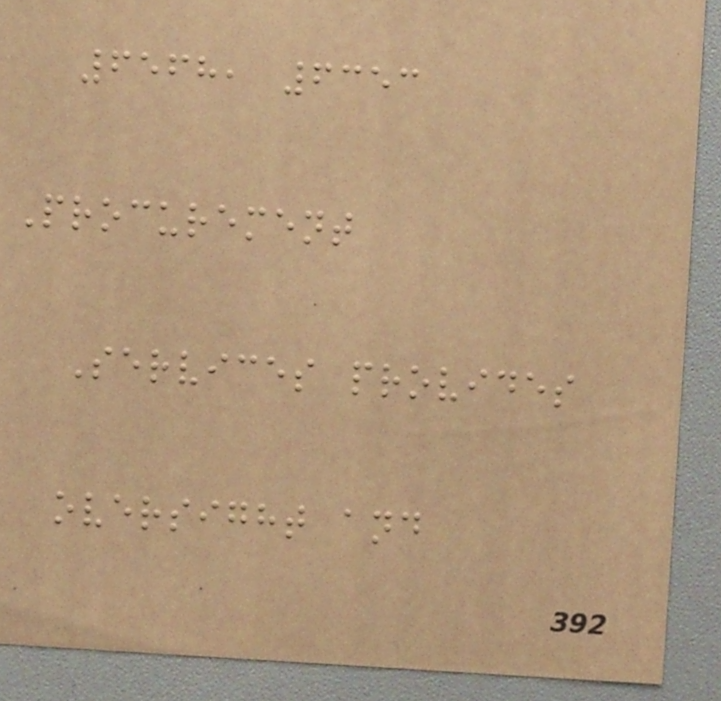6568, 6353
Procurement
Services provides
oversight and
